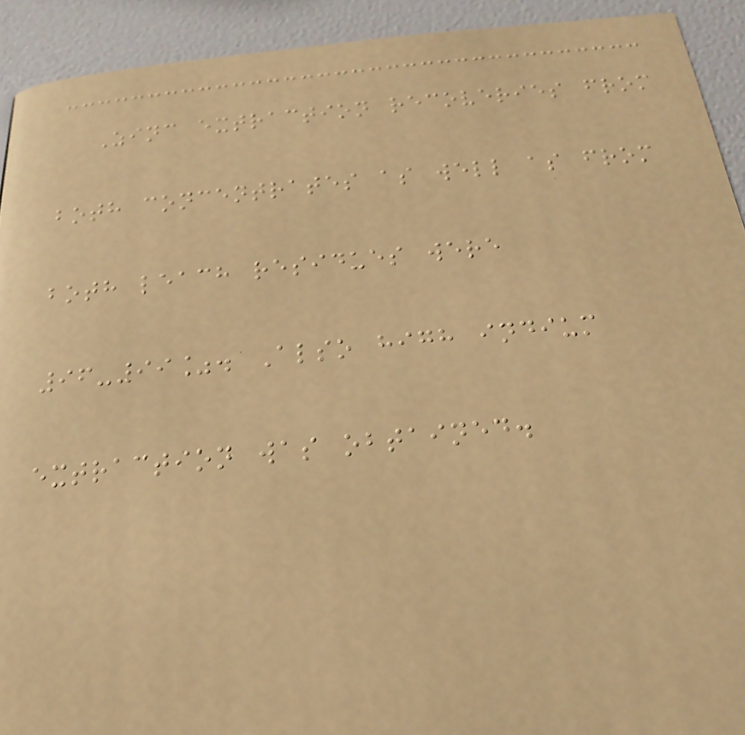Zinc extraction recoveries from
both concentrates as well as from
both leach residues were
96-99%. Also high indium
extraction was obtained.
